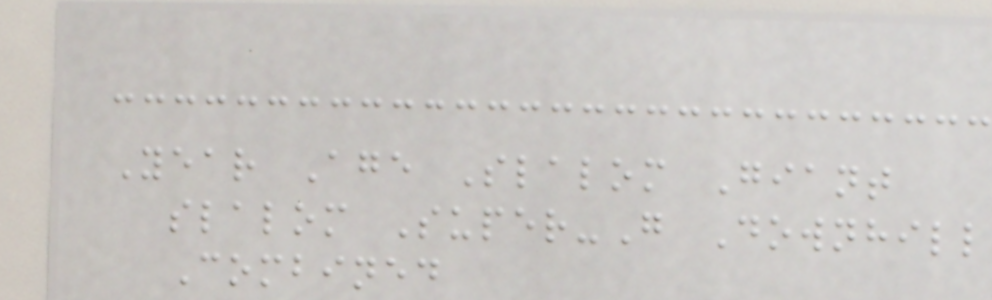Year Age Slalom Giant
slalom Super-G Downhill
Combined
